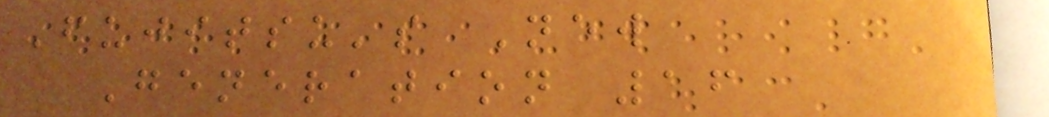Fujitsu's New
Generation 16
